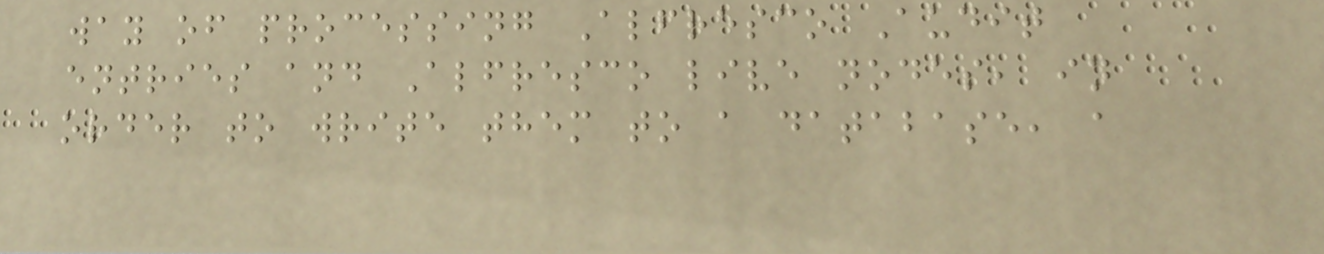way of processing Alfresco Audit
entries and Alfresco live nodes, in
order to write them to a database, a
